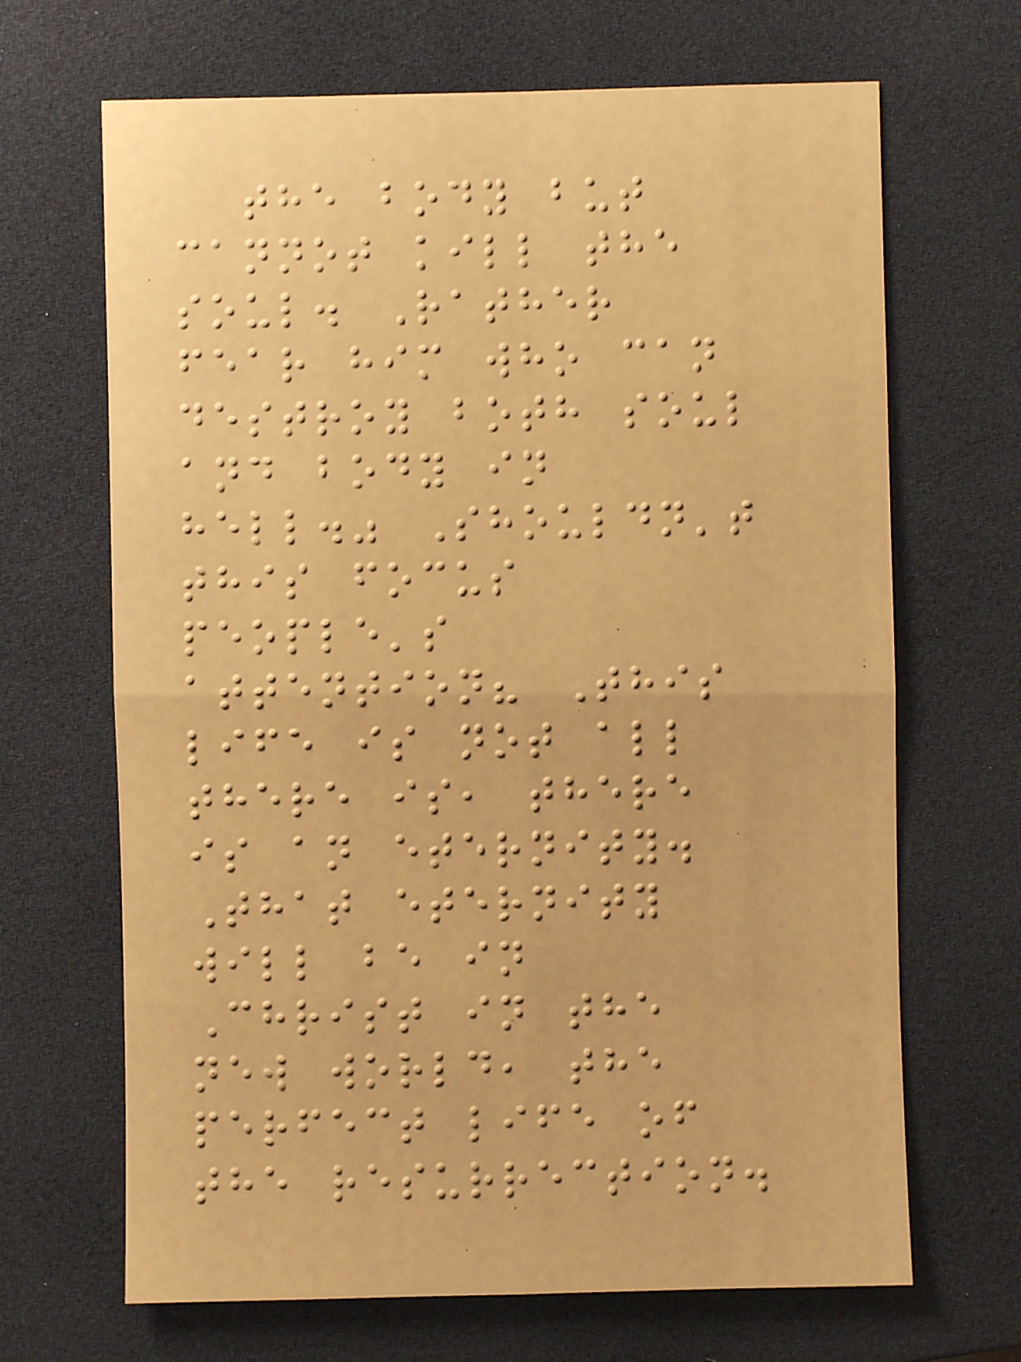the body but
cannot kill the
soul. Rather
fear him who can
destroy both soul
and body in
hell." Shouldn't
this focus
people's
attention? This
life is not all
there is, there
is an eternity.
That eternity
will be in
Christ in the
new world, the
perfect life of
the resurrection.
